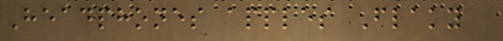Headphones apples Flaky
